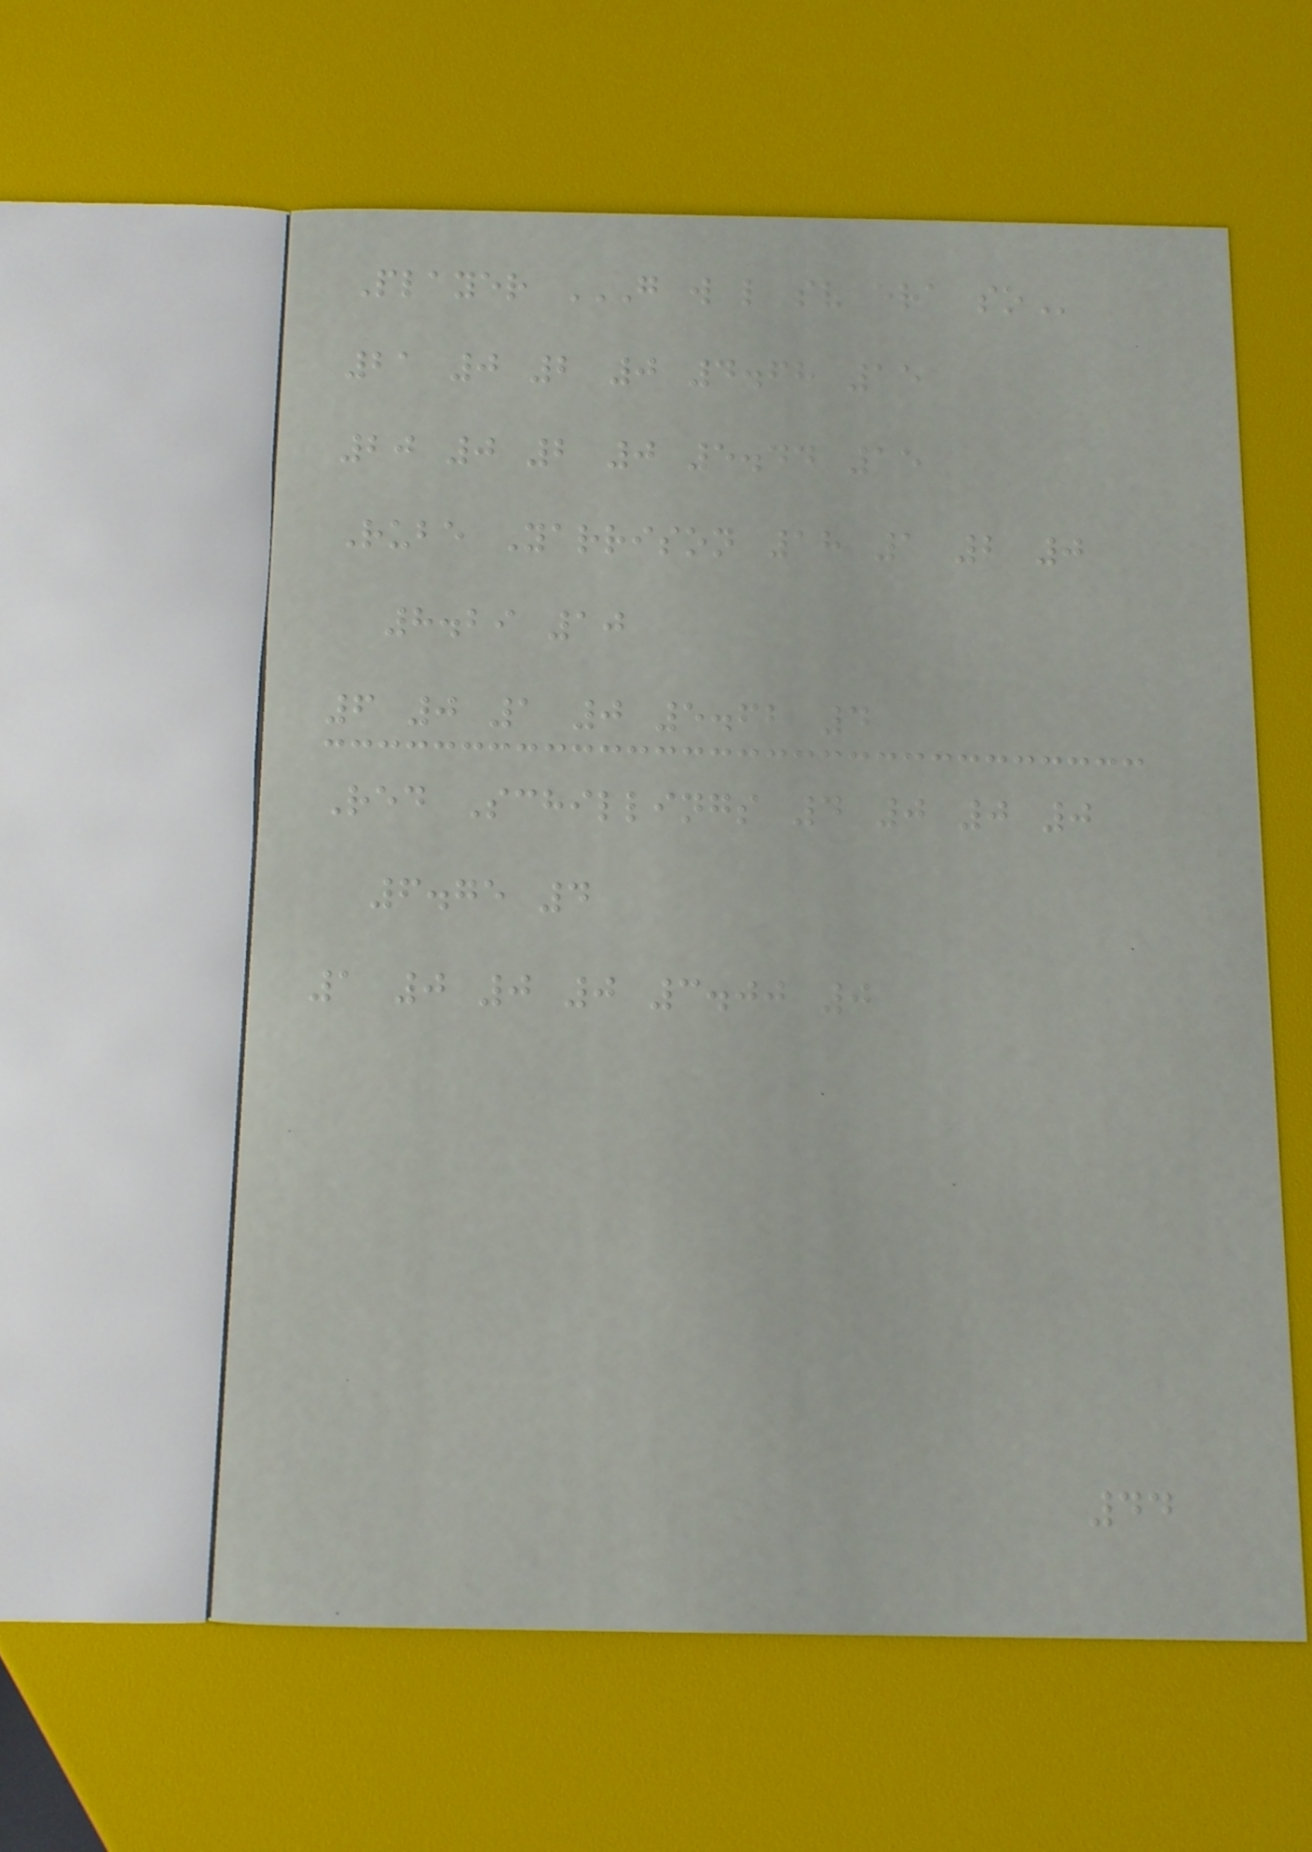Player G W L SV ERA SO
21 0 2 0 4.68 15
20 0 2 0 5.44 15
Rube Yarrison 18 1 2 0
8.29 10
6 0 1 0 5.62 4
Red Schillings 4 0 0 0
6.75 4
1 0 0 0 3.00 0
44
